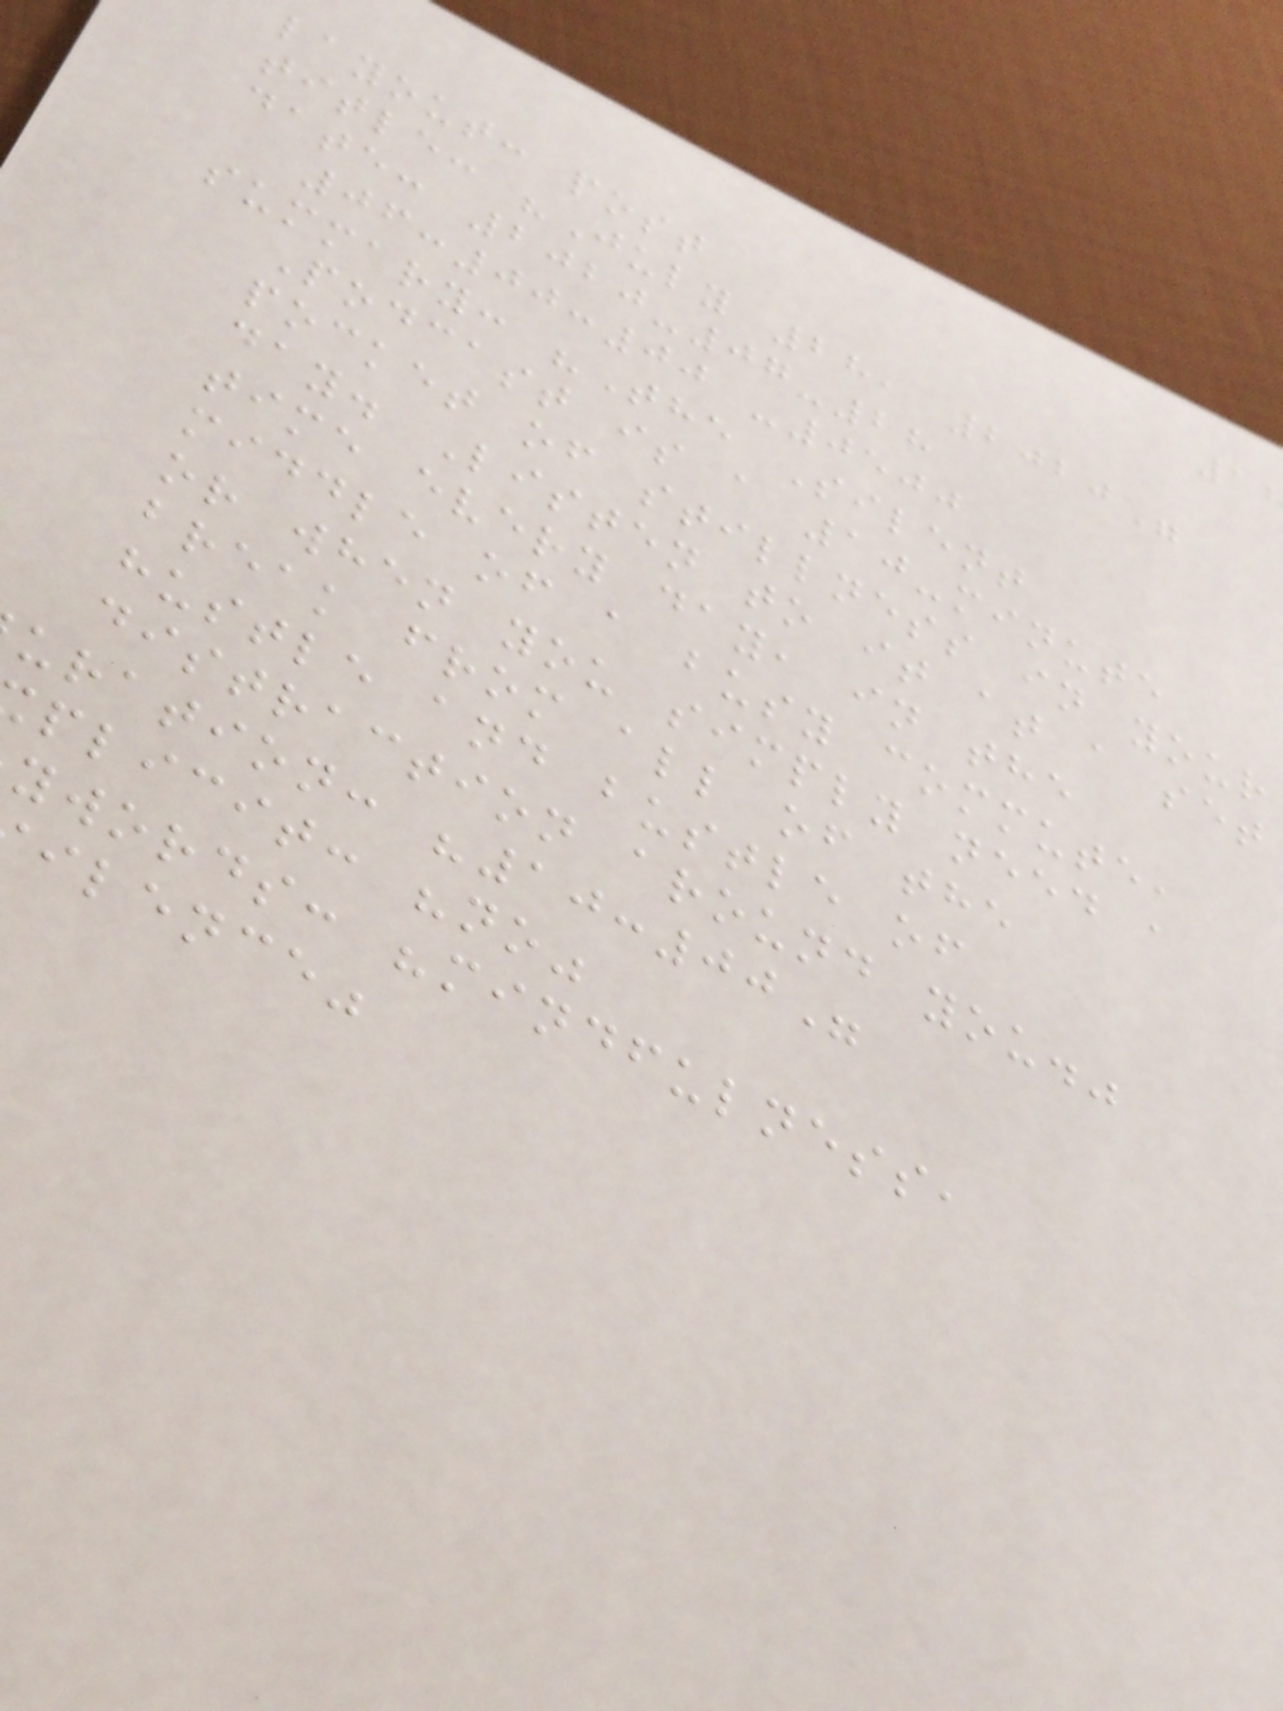layout: post
title: "July 28, 2020"
date: 2020-07-28
06:00:00 -0500
summary: "The Silent
Podcast is a 10-minute
pocket of stillness in your
day. Listen to it at a set
time every day, in the
middle of a busy commute,
or when you simply need a
break from all of the
hustle and bustle of
distraction around you."
uration: "10:00"
plicit: "no"
ywords: "mindfulness,
ilence"
